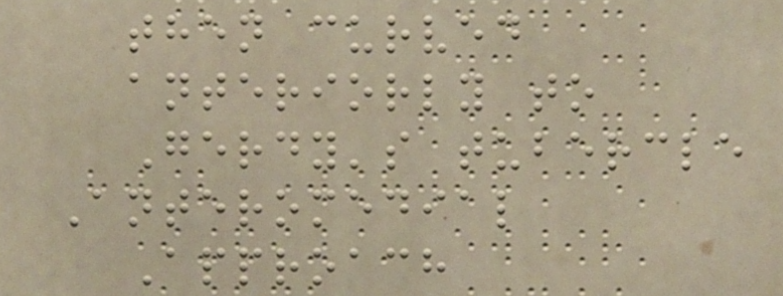then curved
anteriorly to
Gerdy's tubercle
Anteromedial
Approach
